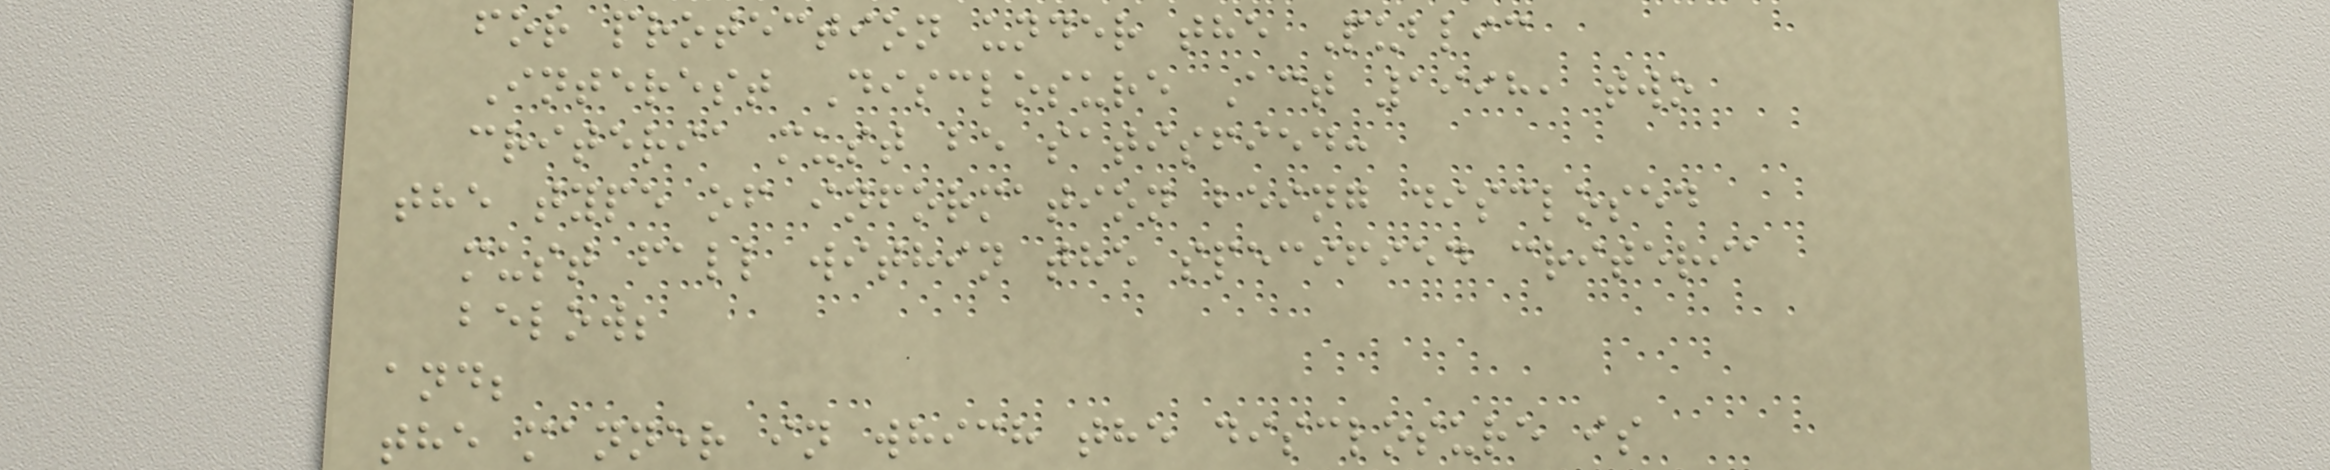for protection under the Public
Interest Disclosure Act 1998, two
criteria must be satisfied:
the type of information being disclosed
must fall within the specified criteria
below;
and;
the manner in which the disclosure is
